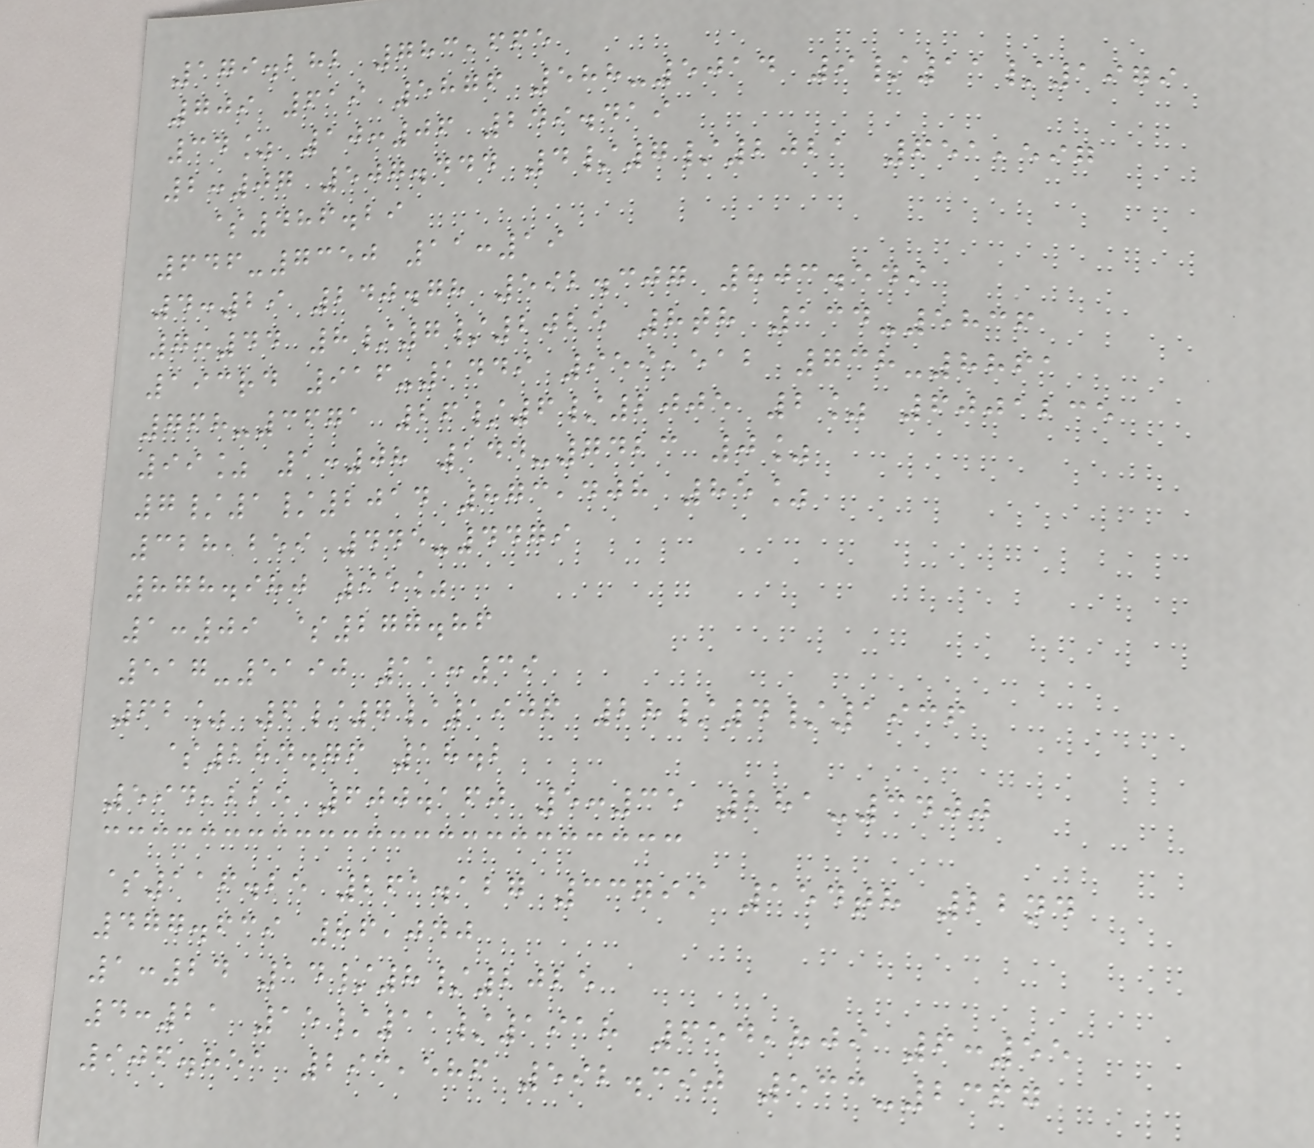179.282 783,665
709 619 5876 588-5014 9/11/1979
34% 10:06 249.419
2:07 507.444 4/7/2021 651,597
$486.29
646-7350 11:19
4:29 240.78 592.307 803.549
7:44 8/7/2025 8th 134-5836
193rd 916-1449 959,512 738-8861
768-3671 26/6/2005 2% 6001235
99% 1:08 144-7423 0%
7/1/2014 873,408 85%
328,259 445-4479
878.980 95%
1:09 $277.86
517-5190 11:39
62% 6/7/1906 28/4/1936
$284.76 18.2
594,225 600.160 5:35 281-3400
$116.25 261.127 33799 154th 22nd
477.639 86,040
1:24 14/8/2025
4:21 15/11/1918 654,809 6:55
906.851 293,586 592.390 533-2367
